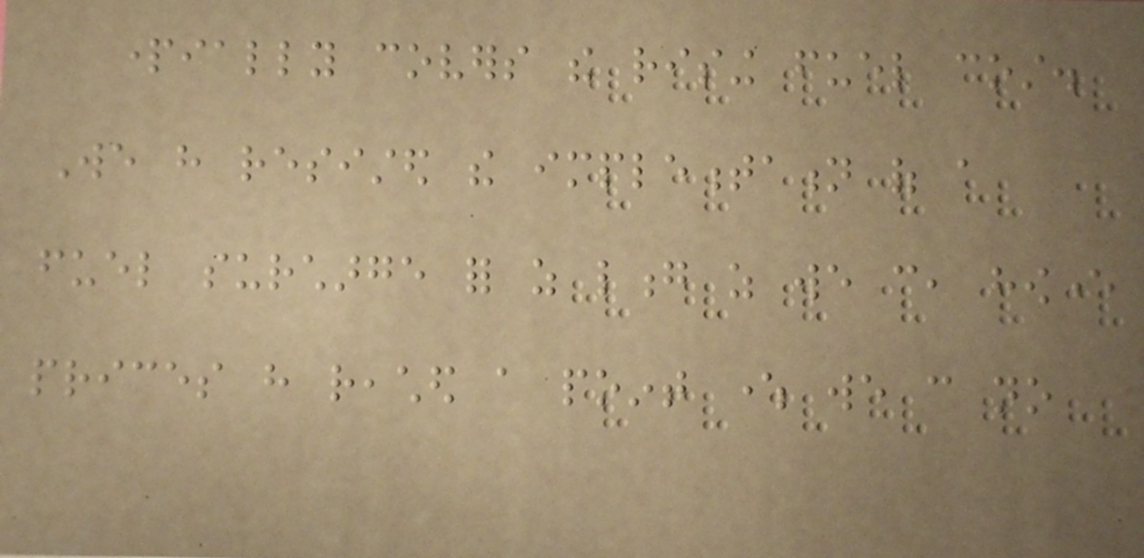partially covers the rising fuel cost.
We have resisted the implementation of a
fuel surcharge for as long as we can, however
prices have reached a point where we can no
